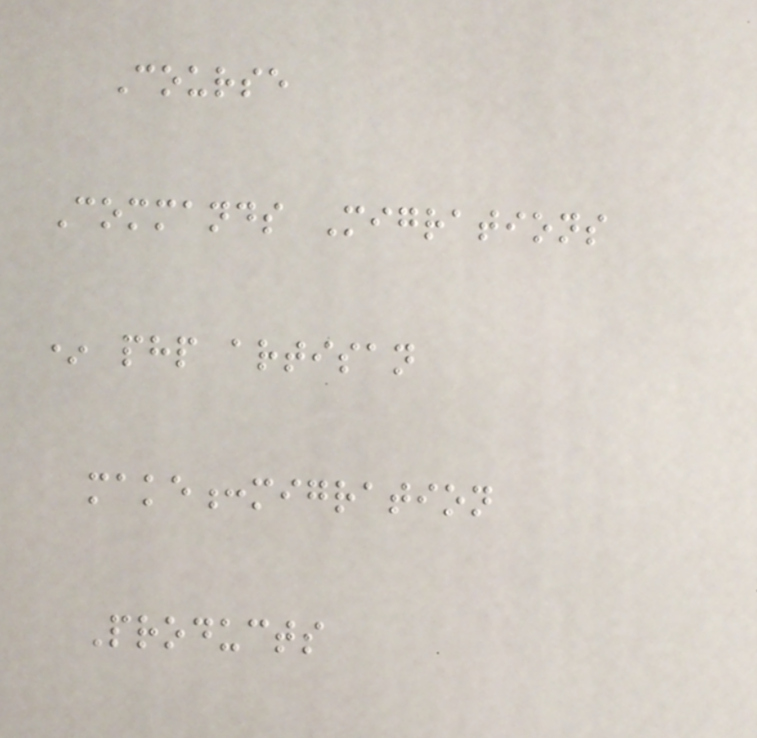Course
Commands Migrations
* php artisan
make:migration
Products
